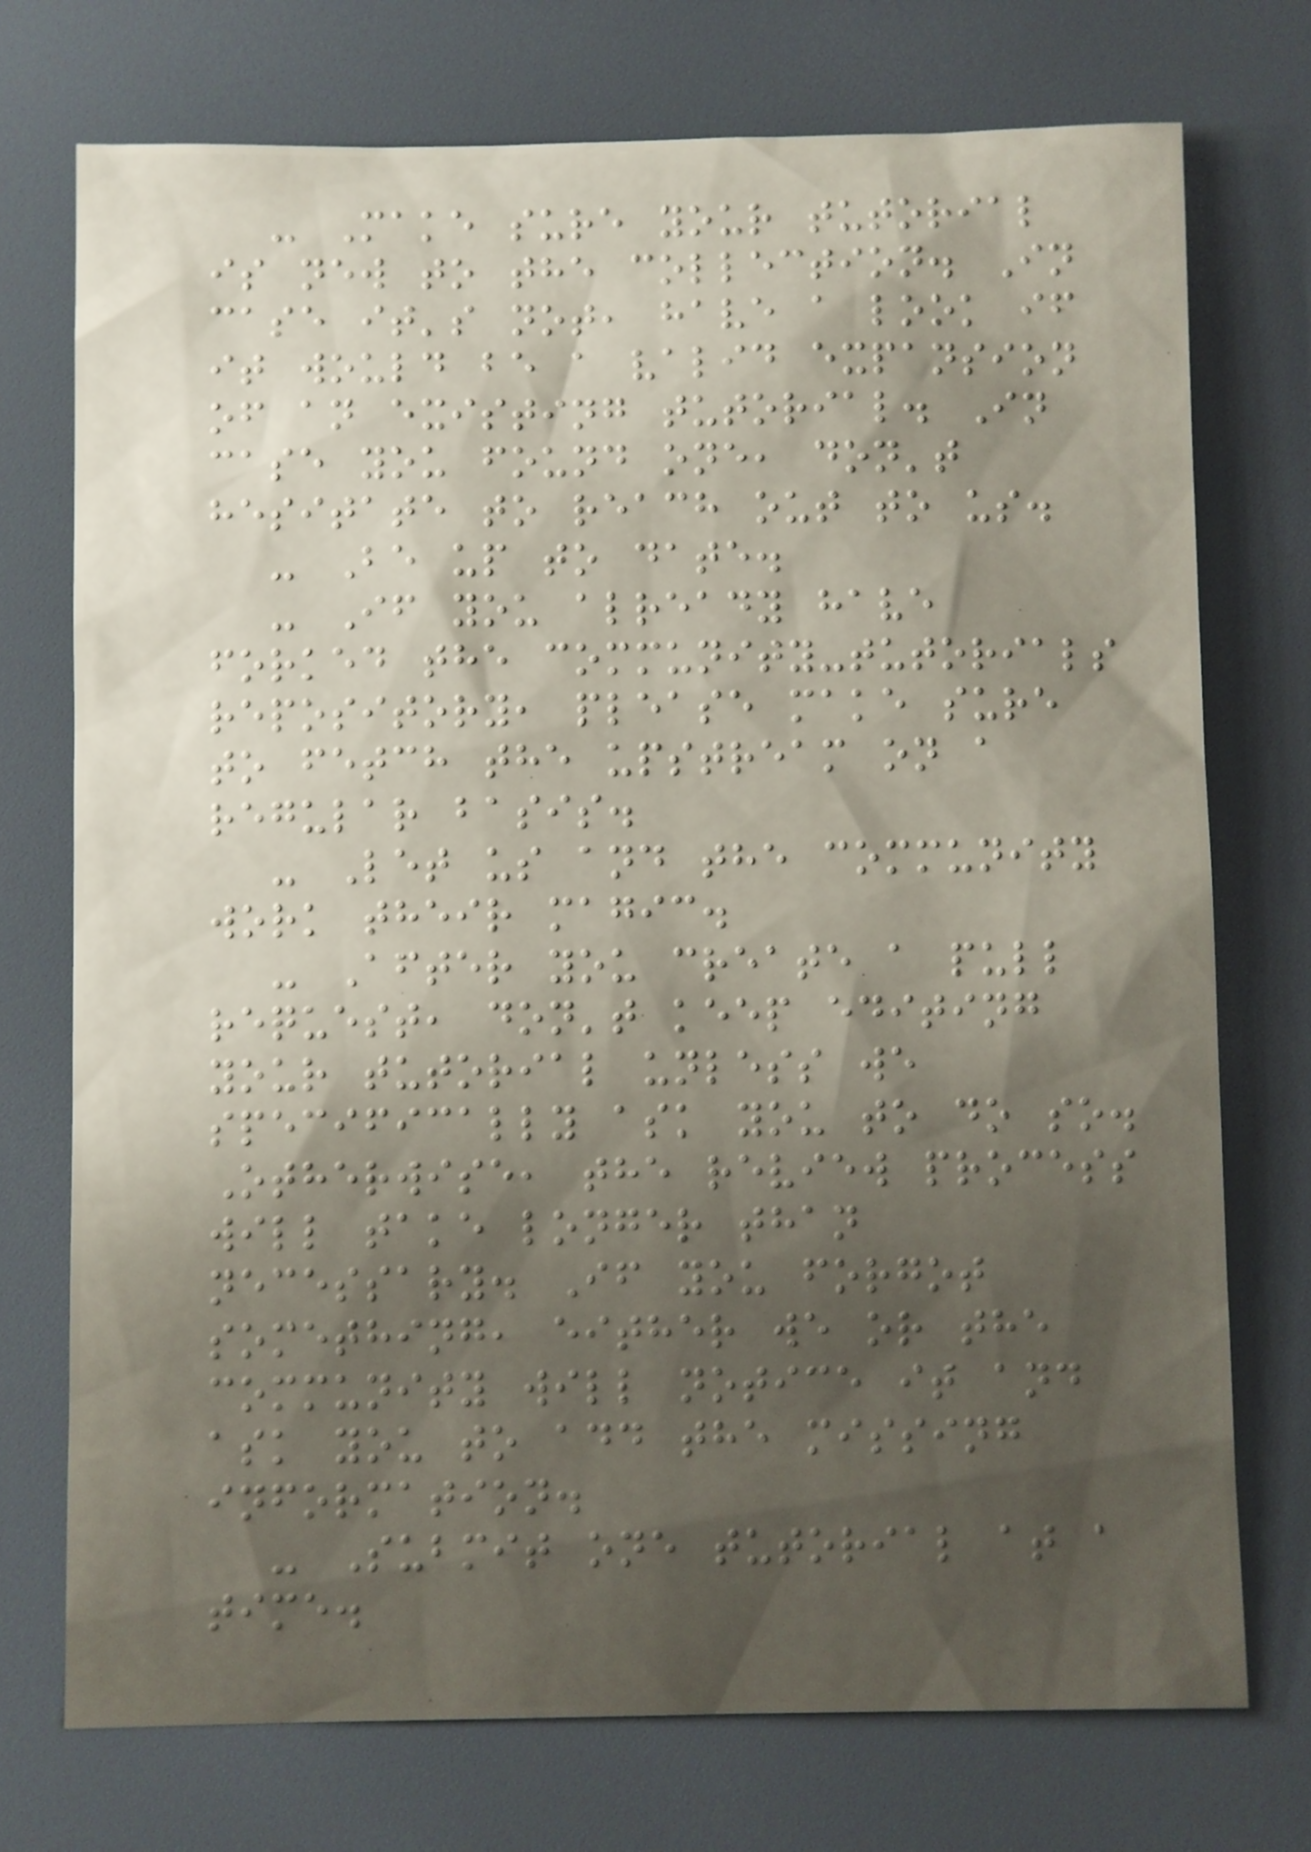- Make sure your tutorial
is new to the collection. In
case it's not, have a look if
it would be a valid expansion
of an existing tutorial. In
case you found one, don't
hesitate to reach out to us.
- Be up to date.
- If you already have
forked the community-tutorials
repository, please make sure
to fetch the upstream on a
regular basis.
- Let us and the community
work their magic.
- After you create a pull
request, don't keep editing
your tutorial unless we
specifically ask you to do so.
Otherwise, the review process
will take longer than
necessary. If you forgot
something, either we or the
community will notice it and
ask you to add the missing
information.
- Submit one tutorial at a
time.
